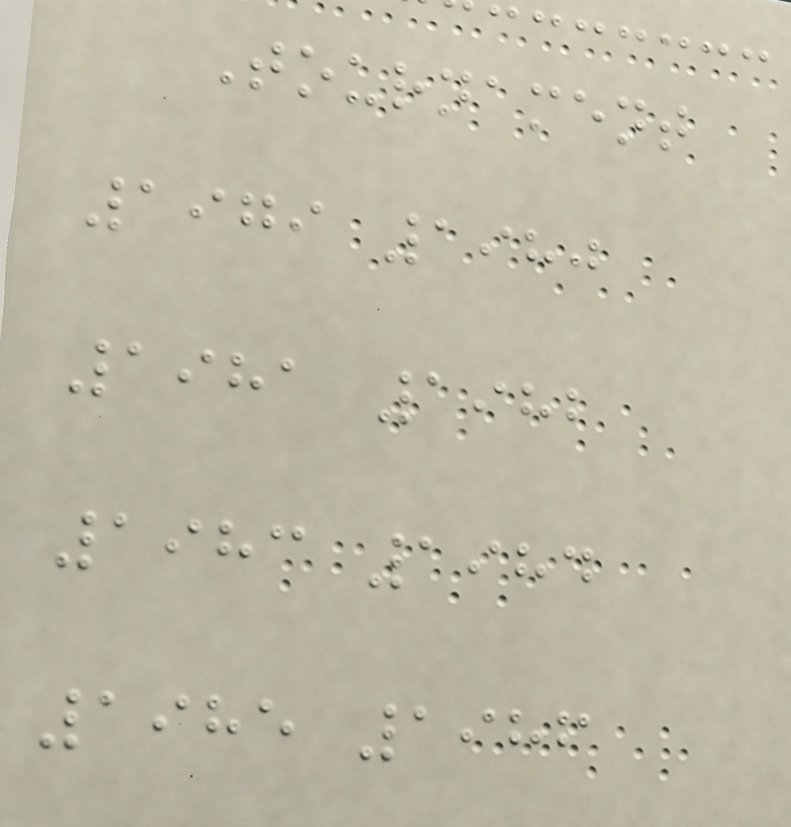Tournament
1979 1980
1981 1982
1983 1984
1985 1986
